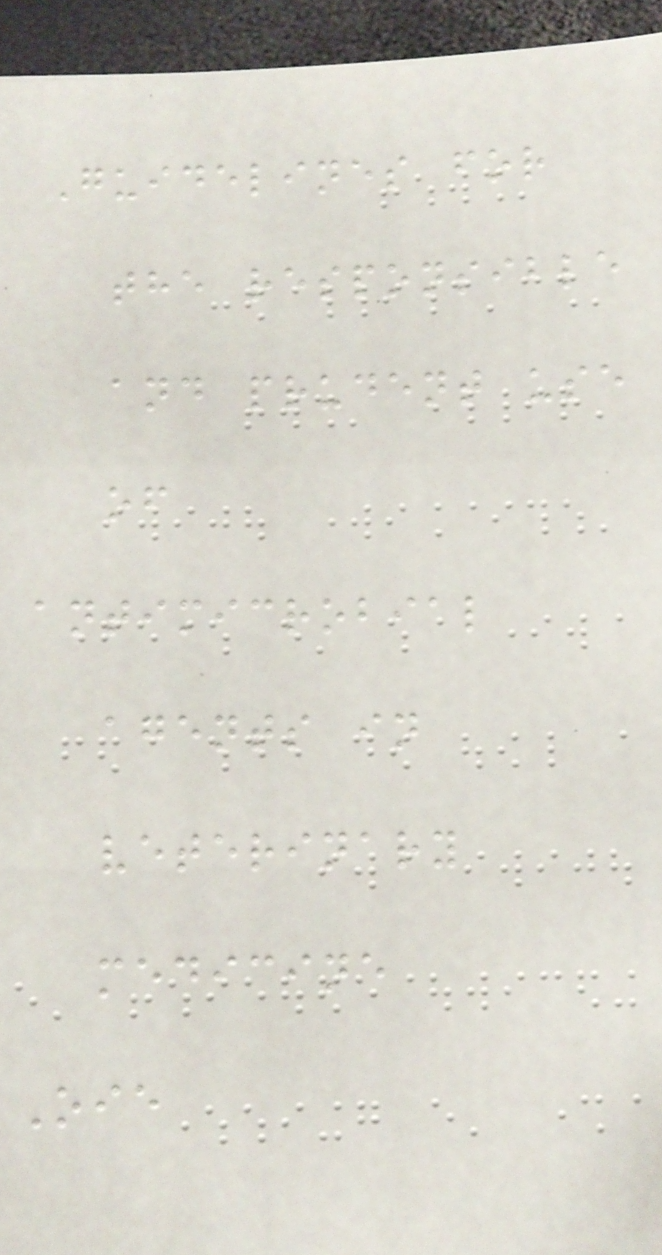Guidelines for
the responsible
and prudent use
of
antimicrobial
agents in
veterinary
medicine
Oie
